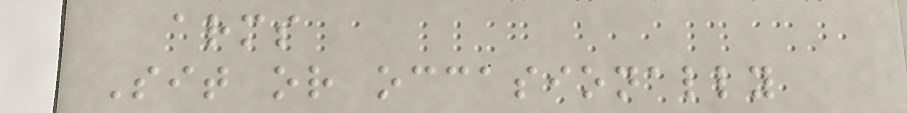arms
Sit or occasionally
